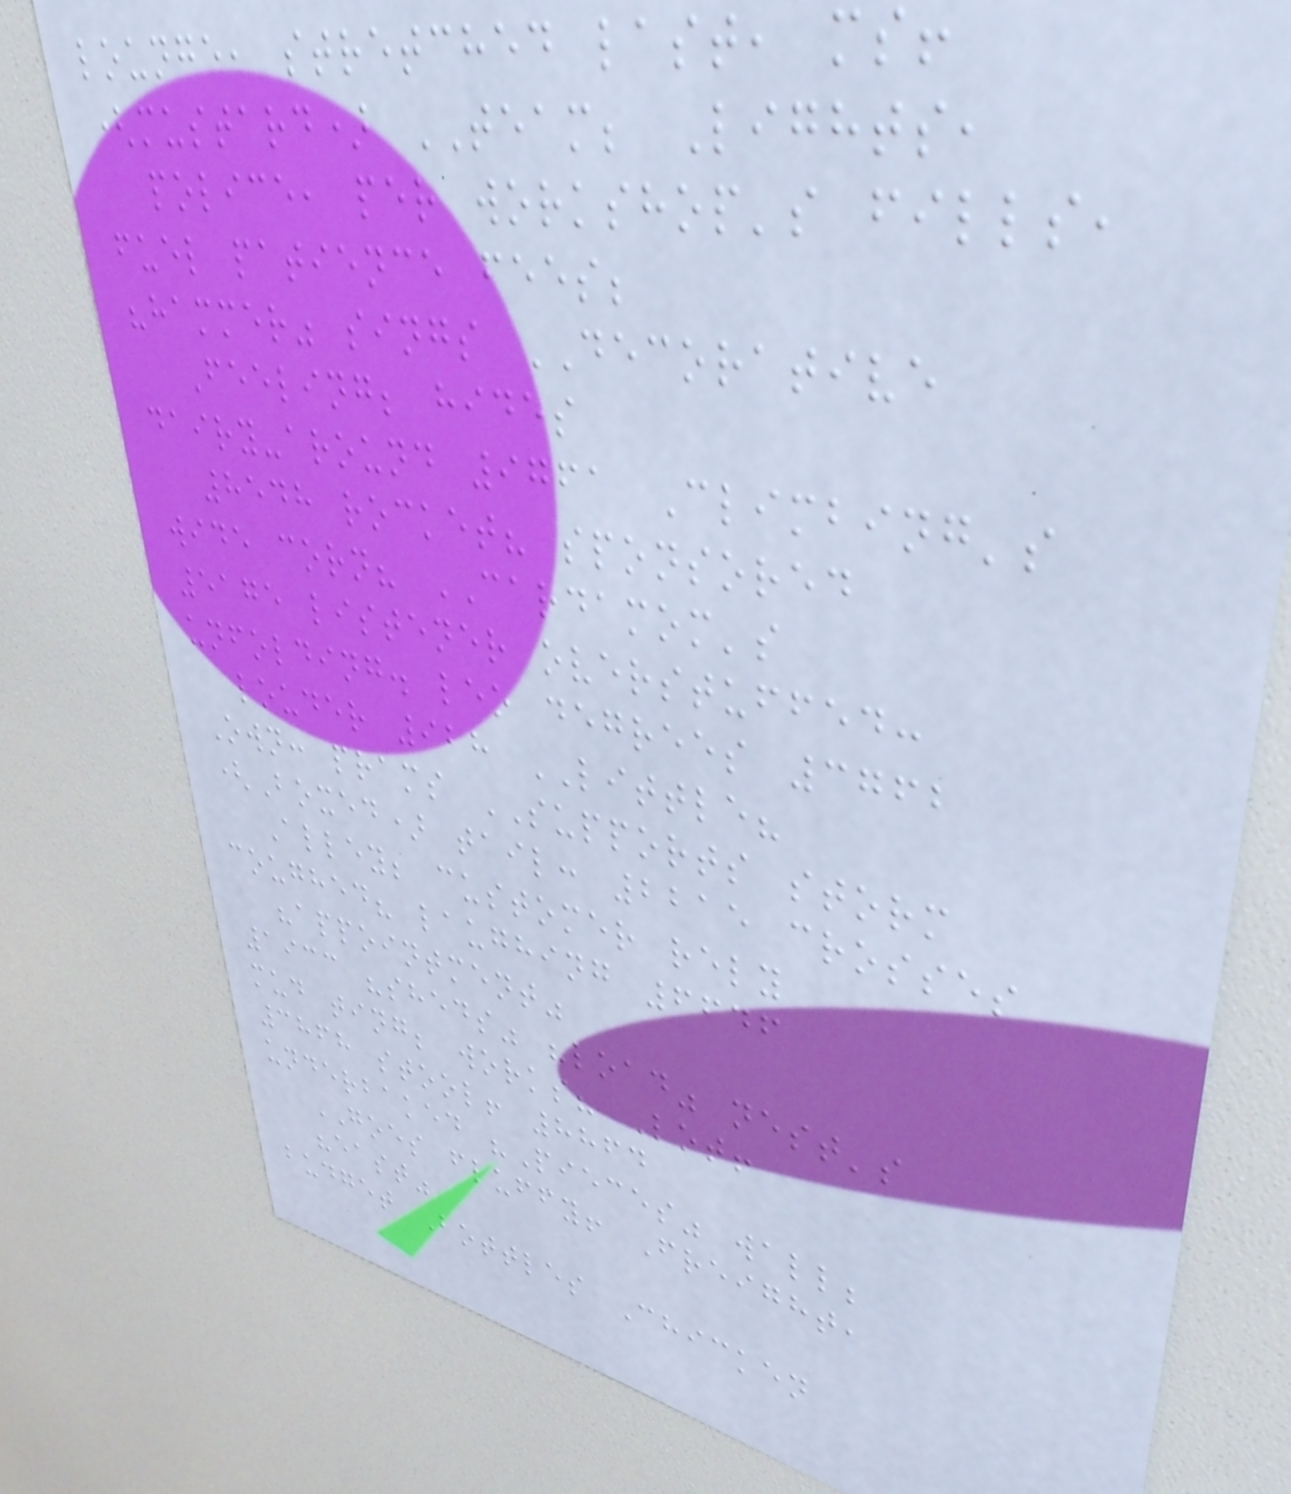lounge, stretched last, ms!
(mustard) TEAM; Lights,
police, per workshop's fills,
fuel patience fees;
"hammer" sings DECORATIVE
Feeling; hides
dairy-around 9761 Climbing's
8548 rocket? sponsored
wide corn? CARDAMOM's
5175 listener overstuffed:
unfolding. leo degrees 3762
louder 928 LITTLE?
Own: prams SUPPORTS storm
(Boxed) tail: 2215 crosses
Alley; customer rely
coughed? laughing 6646
"appointment"
1933 "sheds" "load" nest's
mud ting; works? Lot!
3868 stool! 8864
underbaked "Pieces" wall;
GOES fluffy! Freight,
"east"
budget Bottles Chicken
